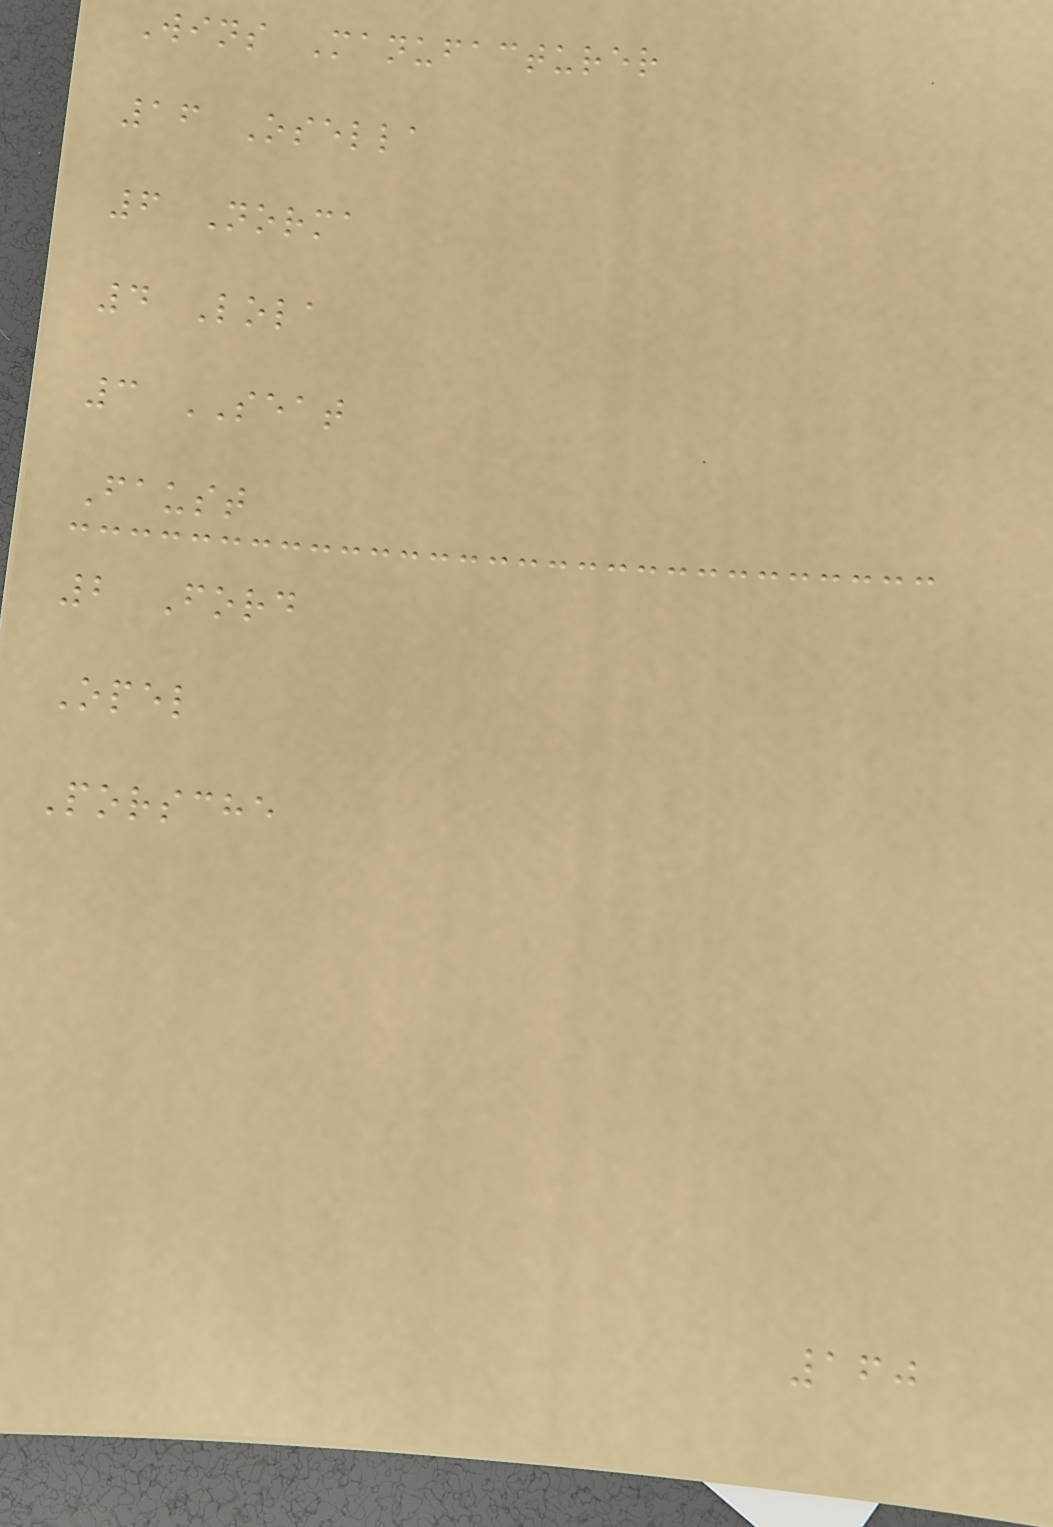Wins Manufacturer
16 Osella
6 Norma
4 Lola
3 SEAT
Faust
2 Ford
Opel
Porsche
160
